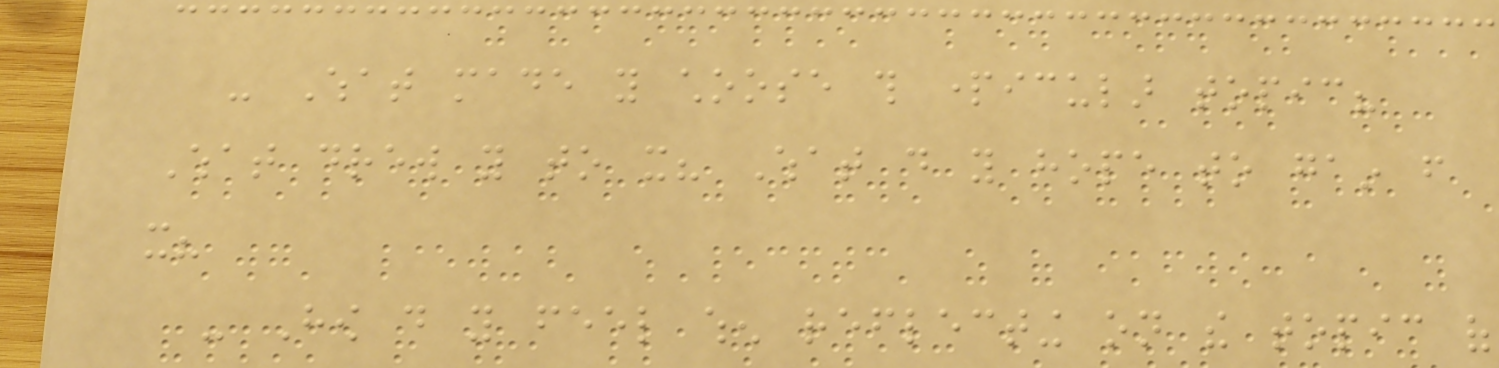- What made you choose this particular topic?
What drew you to it? What do you hope to gain from
it?
- How do you feel when reflecting on the topic of
